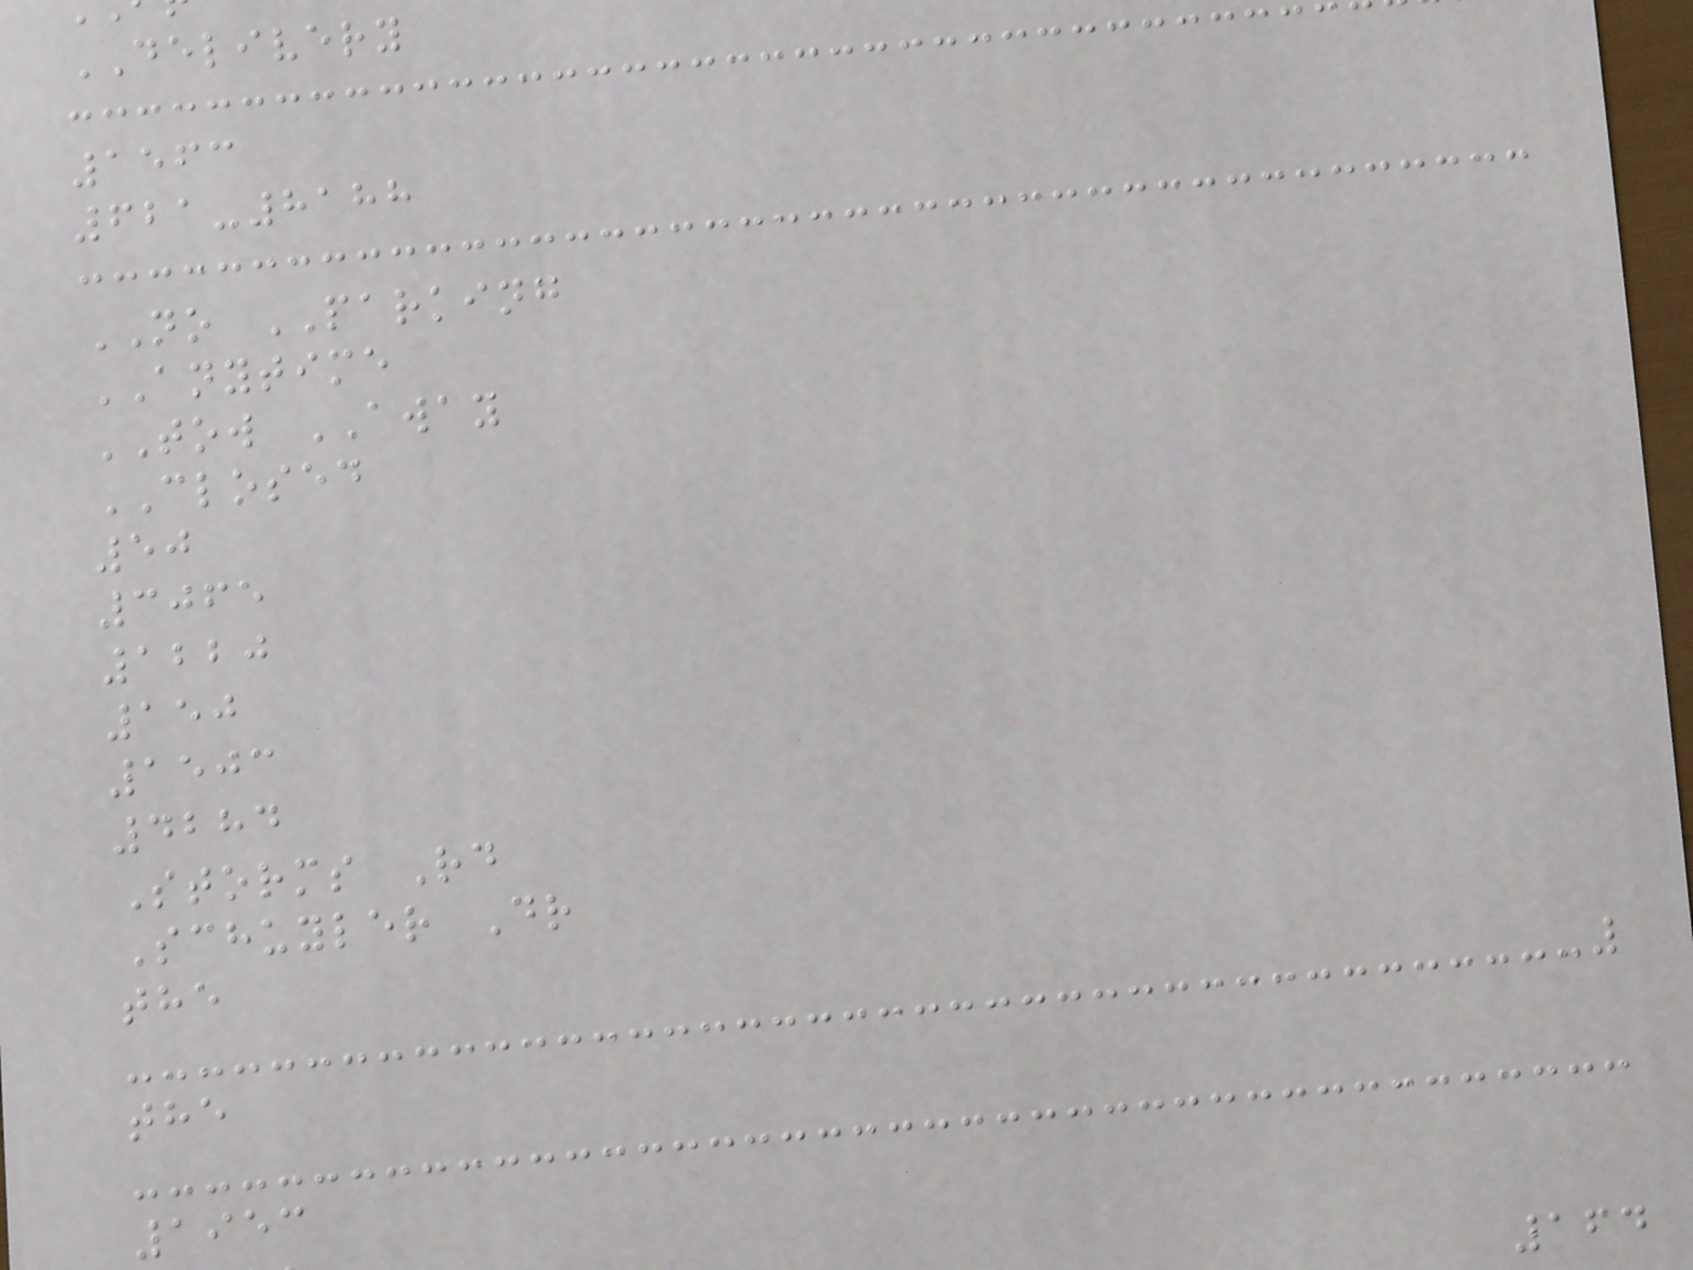DELIVERY
1563
621-8188
NO PARKING
ANYTIME
TOW AWAY
CLOSED
50
3065
1220
150
1503
4284
Storms Rd
Schuyler Dr
the
the
1953
164
